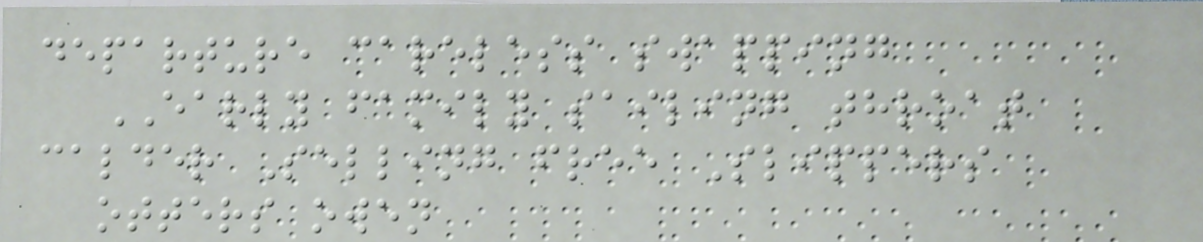departure careless swapping
EARLY family sailing throat
calder Selling free Slippers
otters owen
